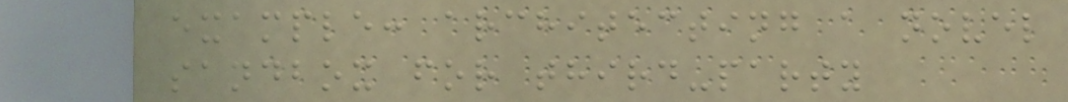example: architecting a novel
sandbox for third-party
